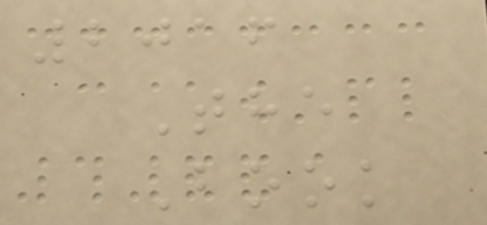2016
The
Book
